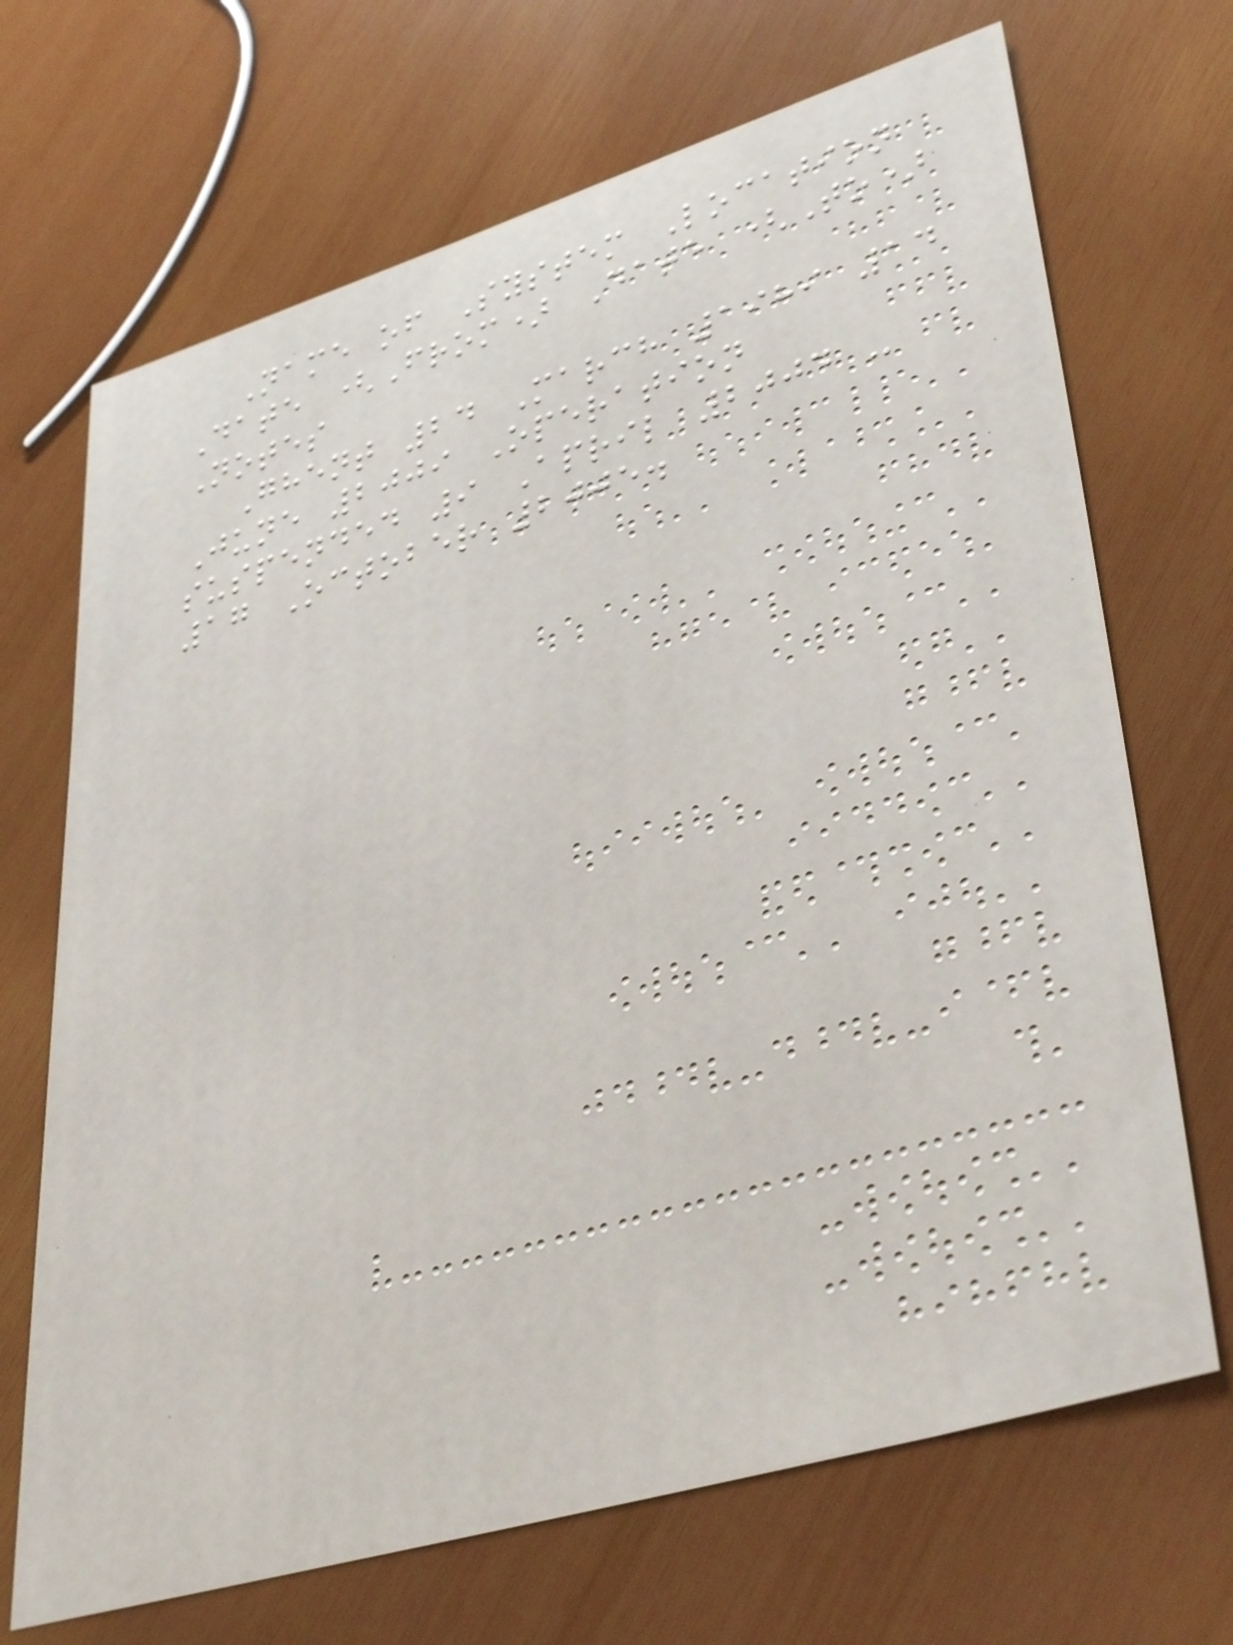Name of System Location
Date (From) Date (To)
Notes
Ghent 24 March 1989 14
June 2009 Operation
suspended 9 April 2004 -
17 October 2005.
